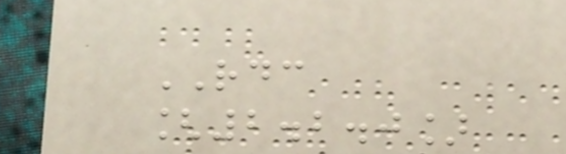RDC
[2.2.0]
